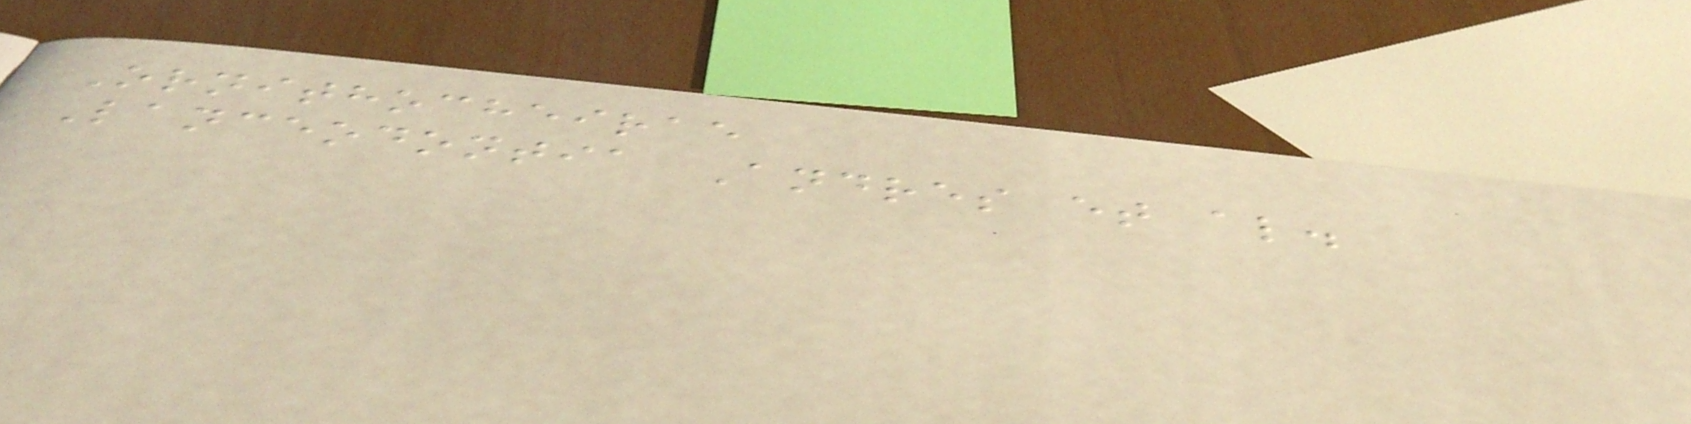Ornithocheirae
Lanceodontia Andres et al.
